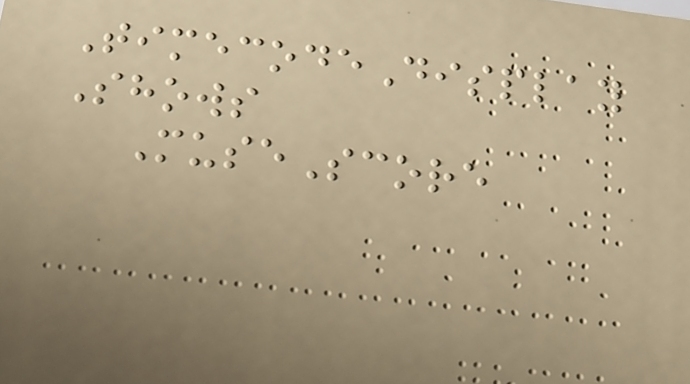TimecodeDisplay
Shows
MuseScore
